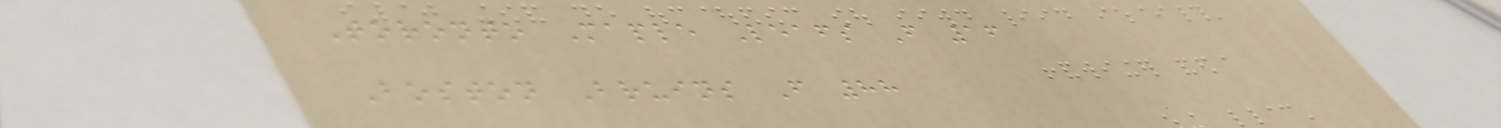Toronto Maple Leafs F 16
Boston Bruins F 88
